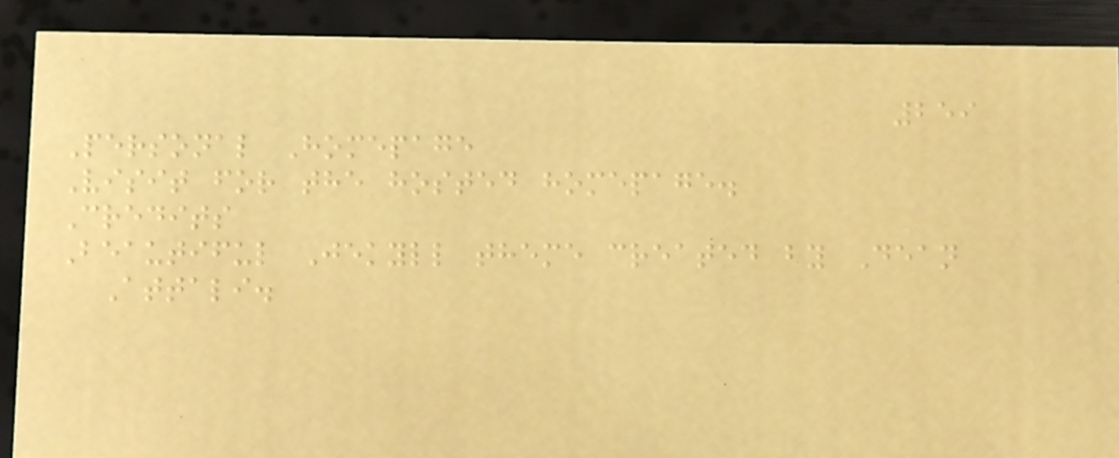259
Personal Homepage
Visit for the hosted homepage.
Credits
Beautiful Jekyll theme created by Dean
Attali.
